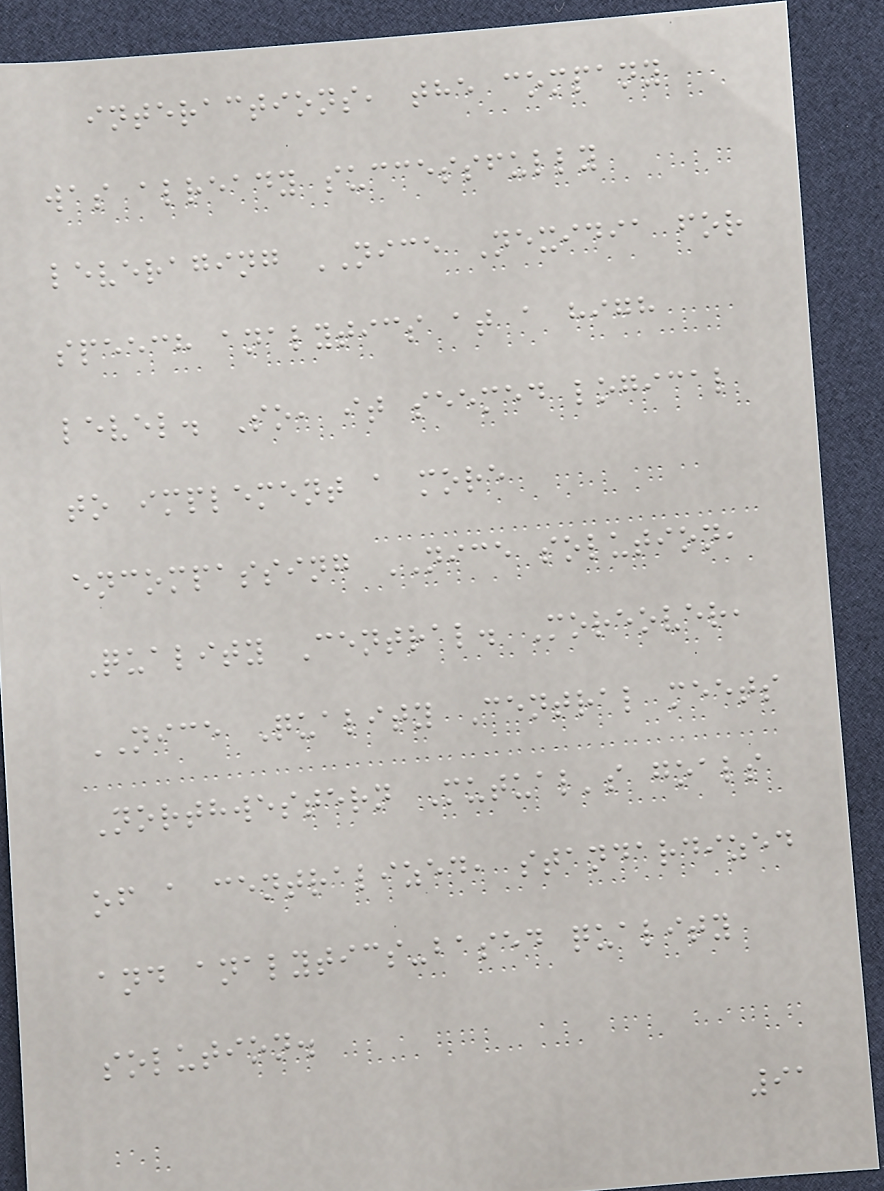interactions, the company
was already successfully
leveraging NICE Nexidia for
speech analytics at a high
level. So, it seemed logical
to implement a more
encompassing NICE solution,
Quality Central. Moreover,
NICE Quality Central meets
Northwestern Mutual's goals
of a centralized, standardized
and analytics-based quality
solution.
91
